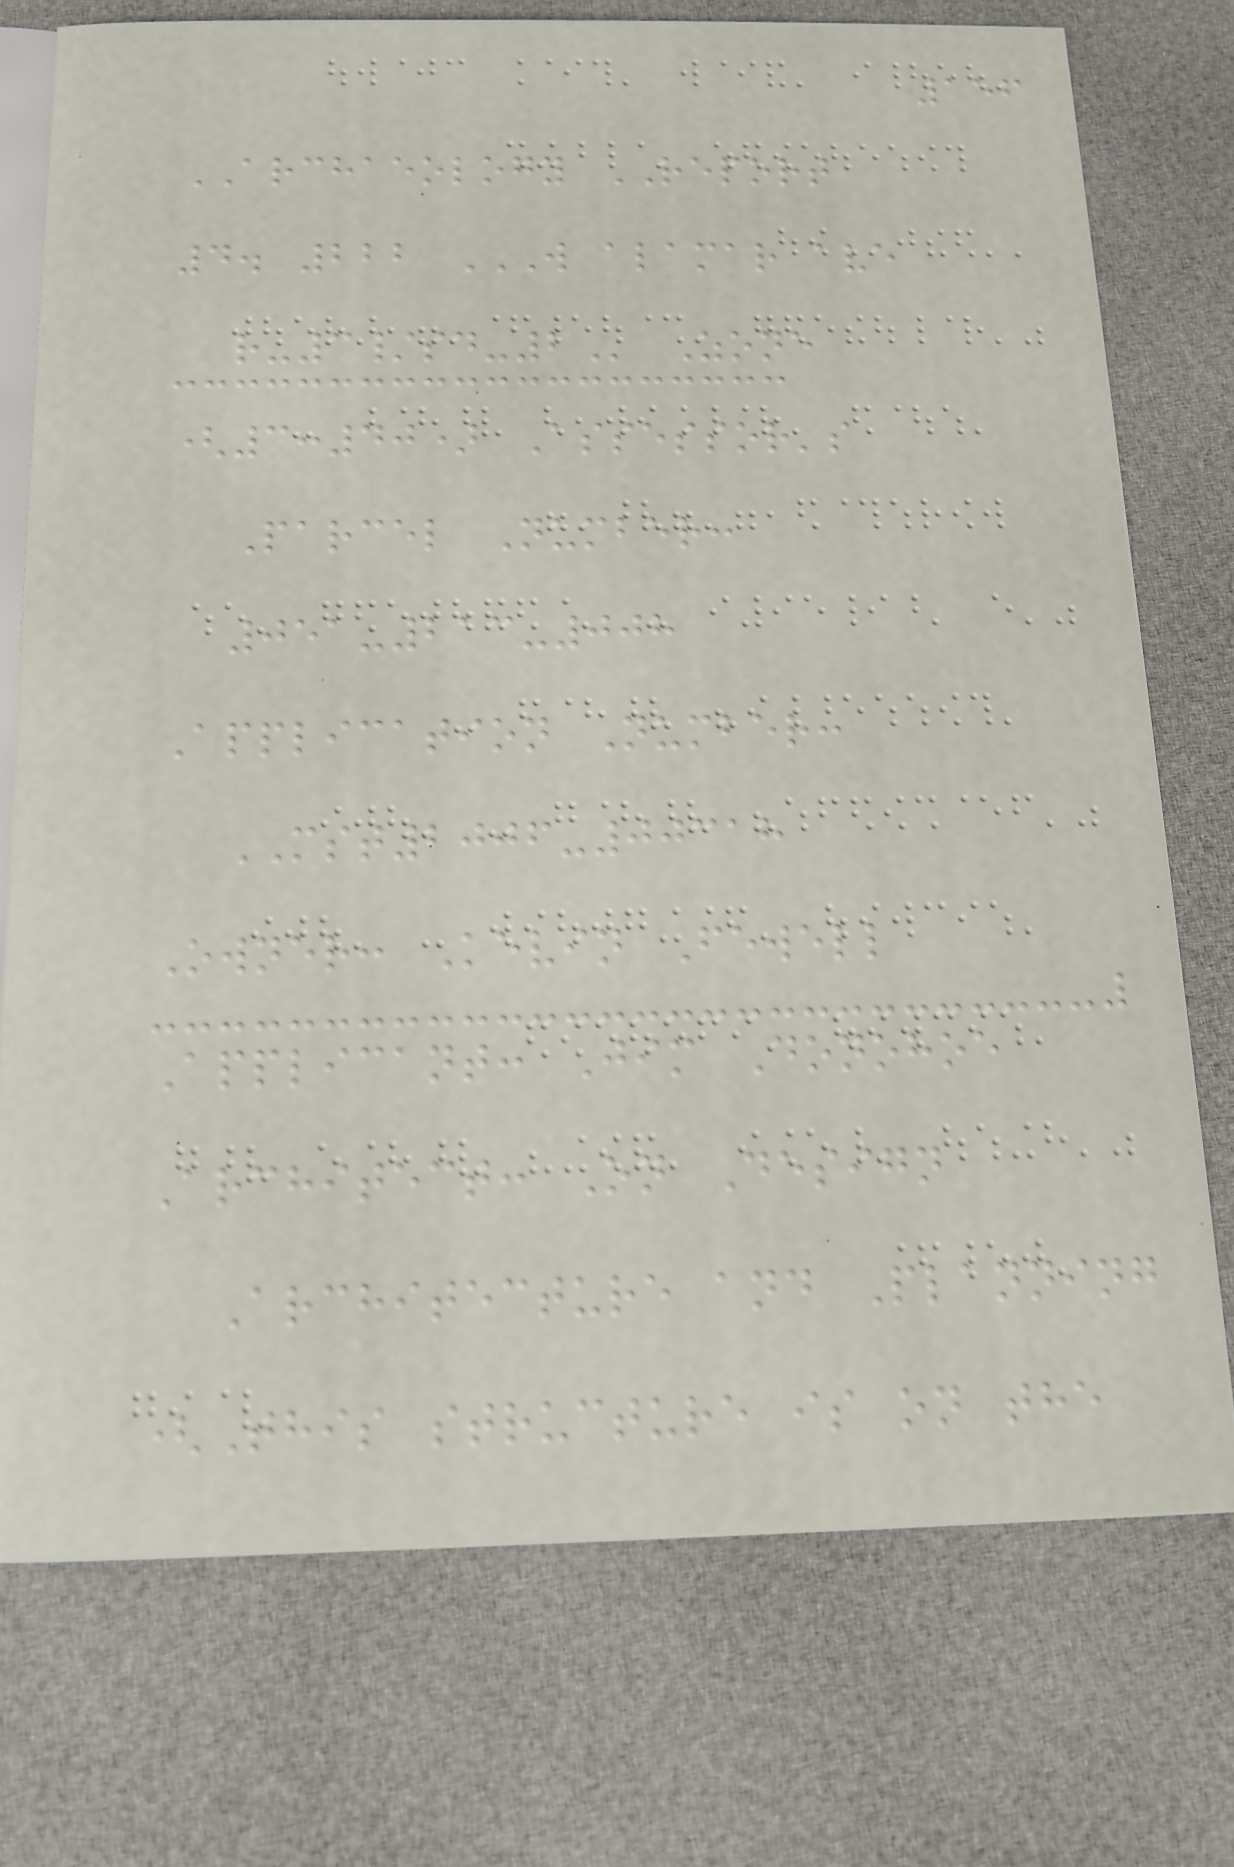156
ARCHAEOLOGY REPORT
4. 222 W ALAMAR AVE
R-3/SD-2 Zone
(3:40) Assessor's
Parcel Number:
051-213-008
Application Number:
MST2006-00318
Owner: Kevin Fewell
Applicant: Jim Donohoe
Architect: On Design
Architecture and Planning
(This structure is on the
